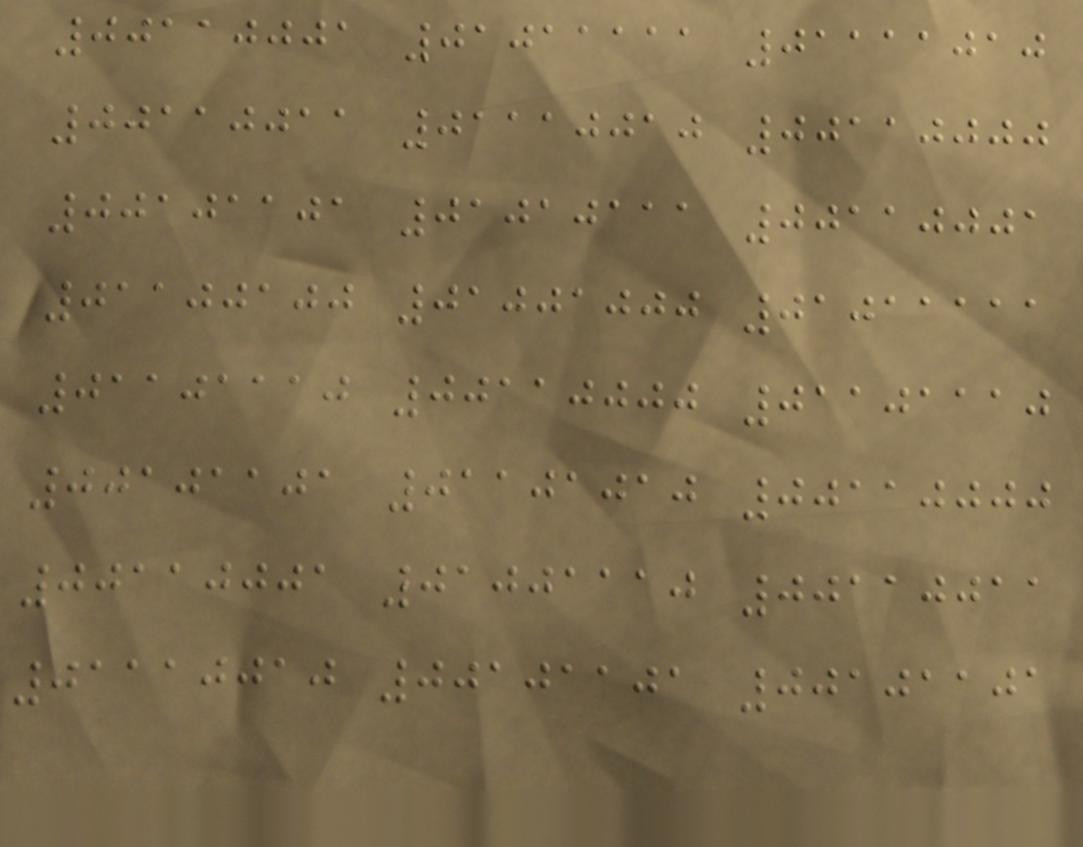00110001 01011111 01111010
00110011 01110010 00110000
00101101 01010111 00110001
01100100 01001000 01011111
01101110 00110000 01101110
00101101 01101010 00110000
00110001 01001110 00110011
01110010 00101101 00101101
